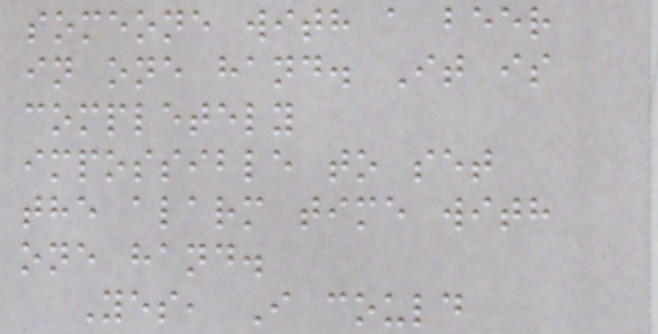someone with a beer
in one hand. It is
completely
impossible to set
the alarm time with
one hand.
Yes, I could
